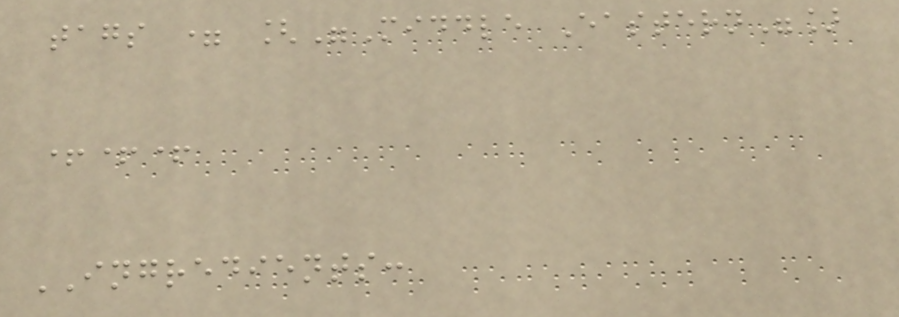tags = ["Middle Eastern"]
+++
INGREDIENTS:
